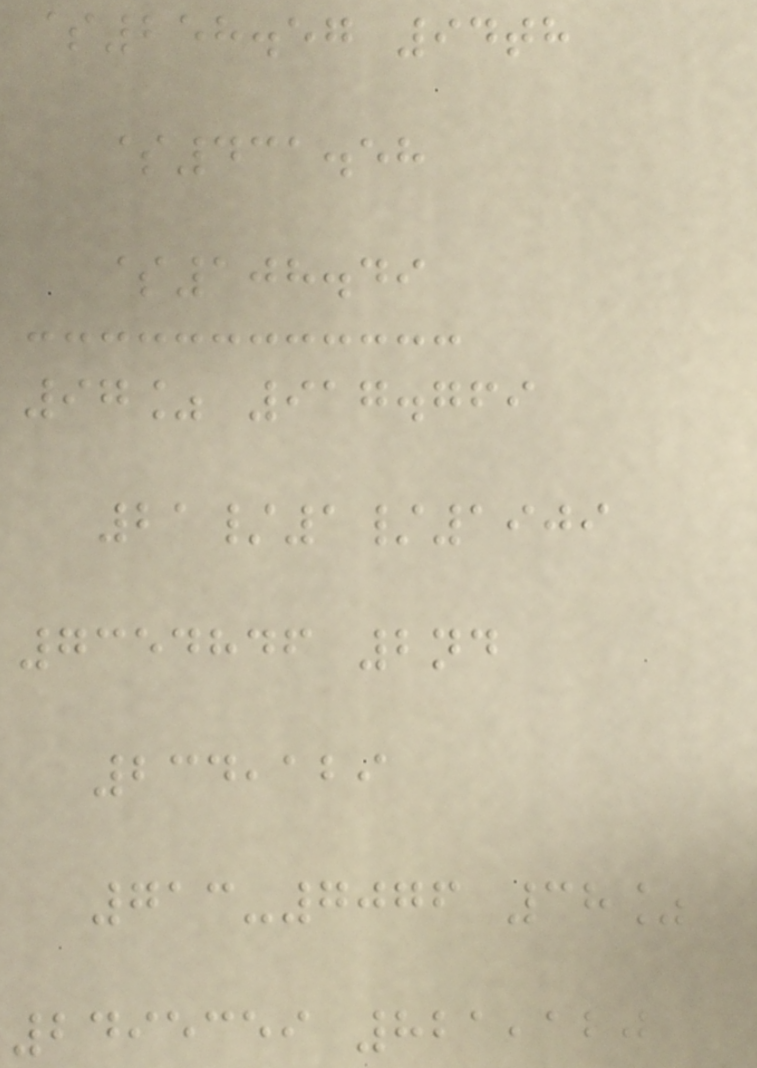$258.57 94th
$431.58
$108.49
97% 917.769
21/1/1909
7354846 2nd
234,129
713-7076 38%
2495359 821,120
